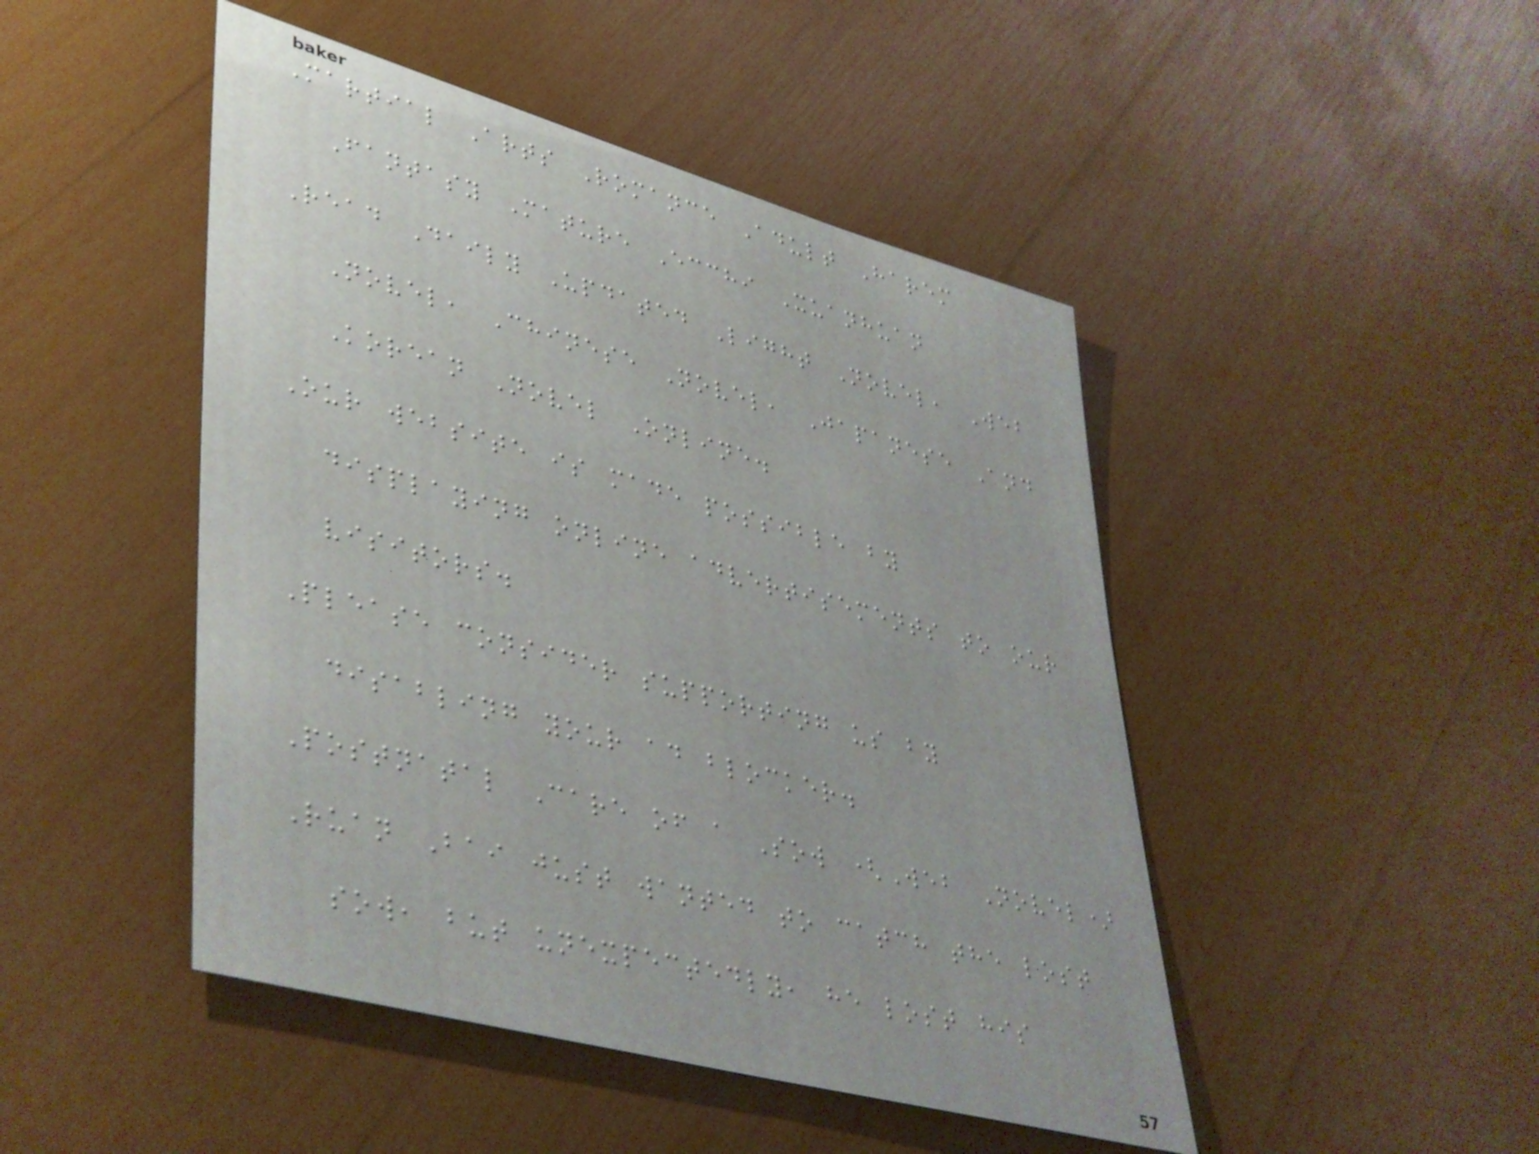Martial Arts Romance Adult Harem
Fantasy Mature Ecchi Xuanhuan
Read Daily Updated Light Novel, Web
Novel, Chinese Novel, Japanese And
Korean Novel Online.
Our website is made possible by
displaying online advertisements to our
visitors.
Please consider supporting us by
disabling your ad blocker.
Postnatal Care of a Sow (Web Novel)
Ruan Bai just wanted to catch the lost
sow, but unexpectedly, he lost his
